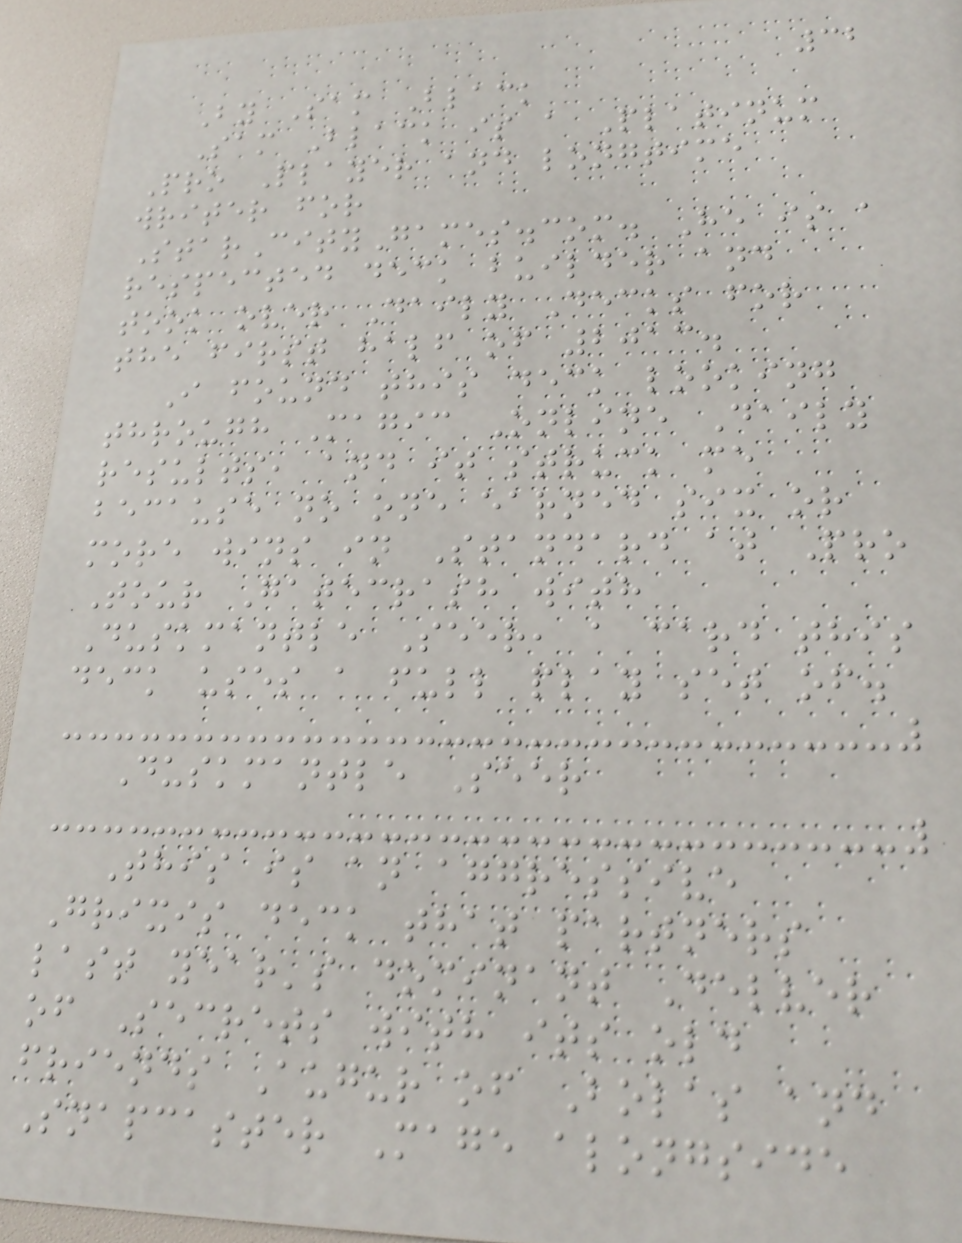32
By Sam Black
Sam Black is a Platinum
Pro Player and longtime
writer for
StarCityGames.com. He is a
respected deck builder and
took over Daily Decks for
the first half of 2013.
I found this deck looking
through Magic Online Daily
results, and it struck me
because no one earned six or
more wins in Standard at Pro
Tour Gatecrash with
Duskmantle Seer, a card this
deck uses a full play set of.
Duskmantle Seer
This is an aggressive
Grixis deck that partners
last year's dominant Delver
of Secrets with its old
friends Augur of Bolas and
Snapcaster Mage alongside
